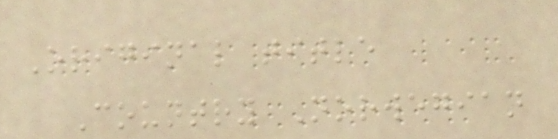Original title
Country Norwegian
